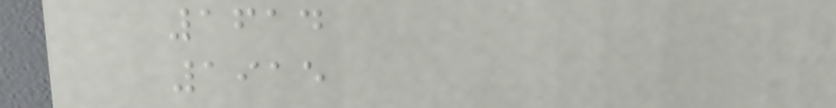1614
1915
